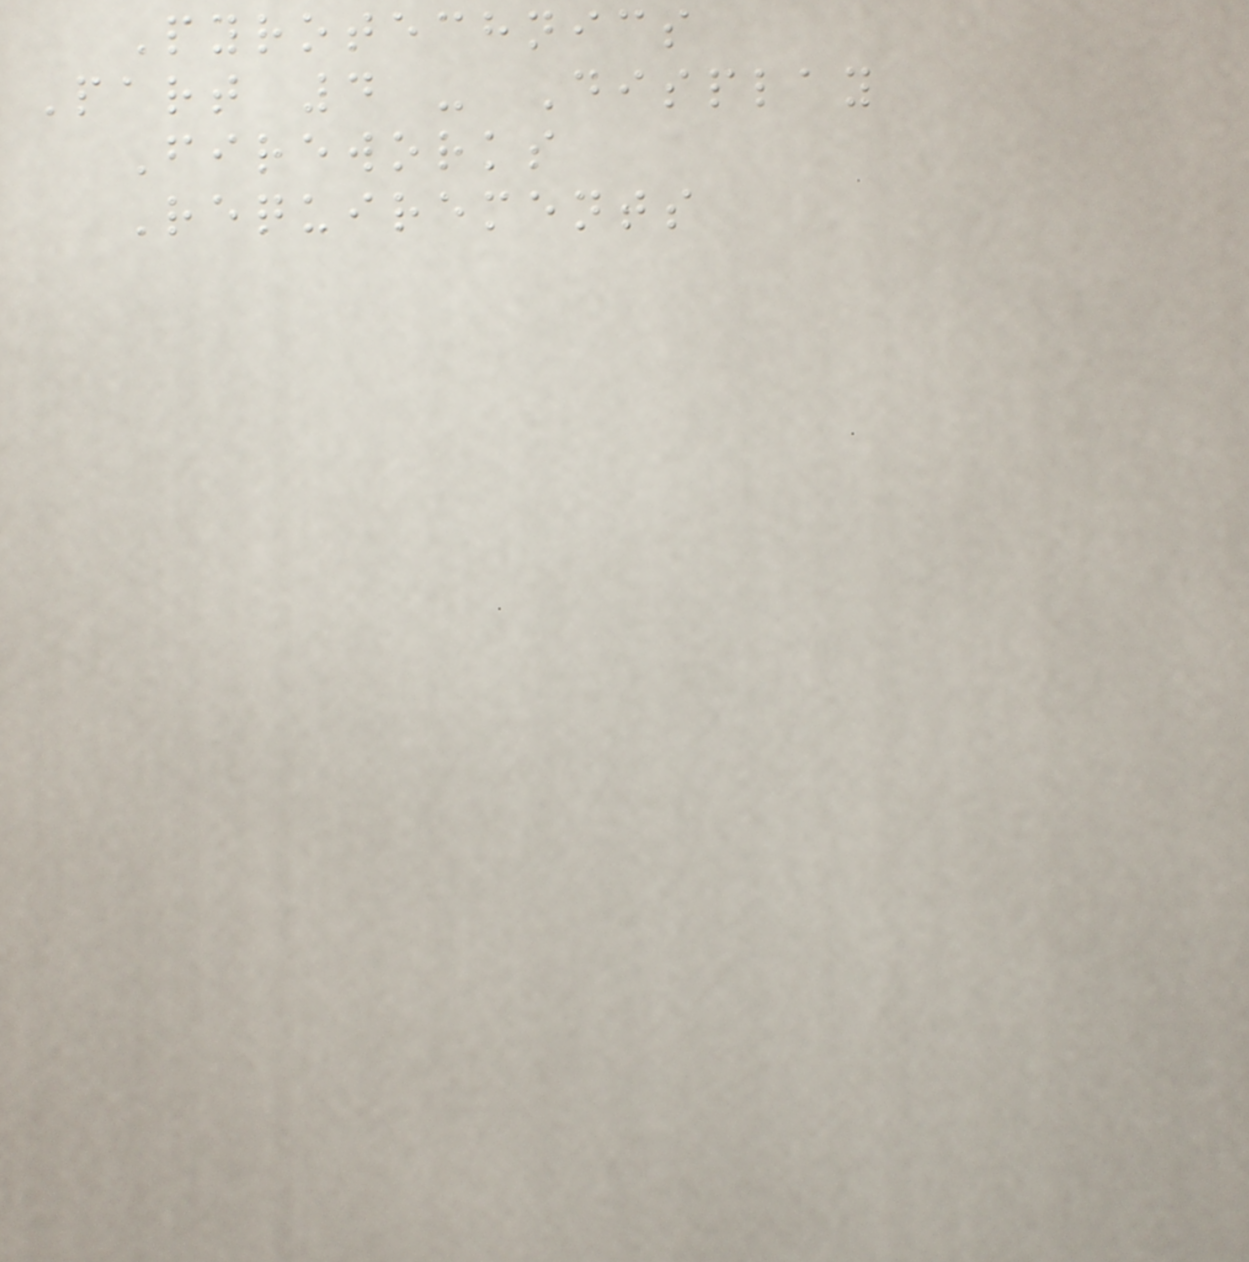Pyrotechnics
Part 4 - Display
Fireworks
Requirements
